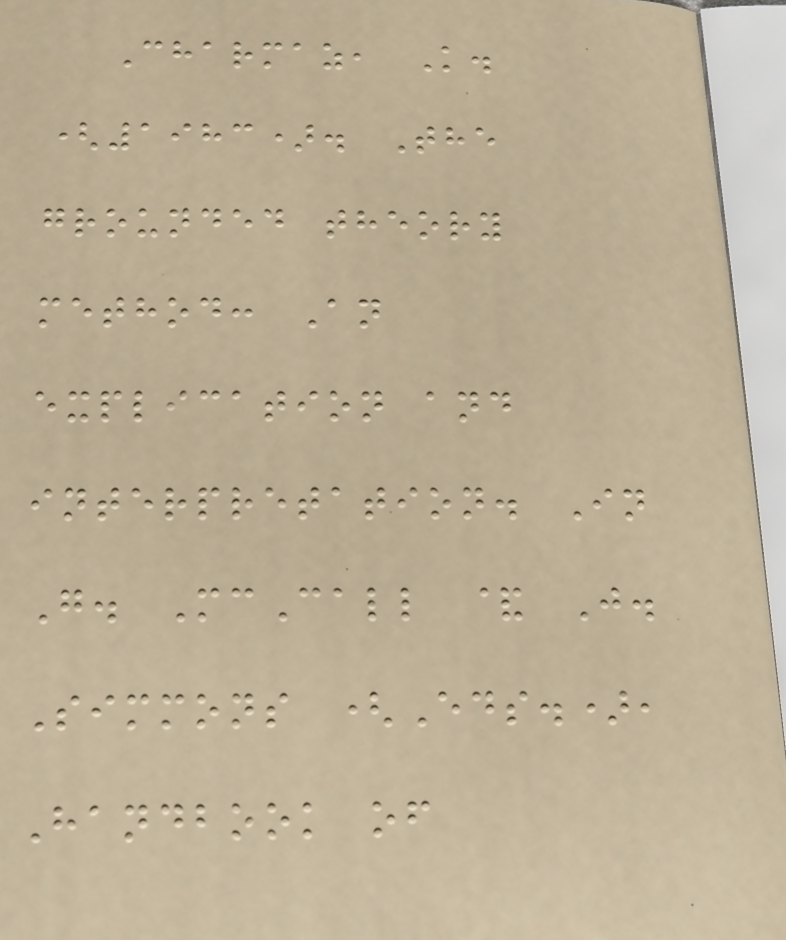Charmaz, K.
(1983). The
grounded theory
method: An
explication and
interpretation. In
G. McCall & J.
Simmons (Eds.),
Handbook of
